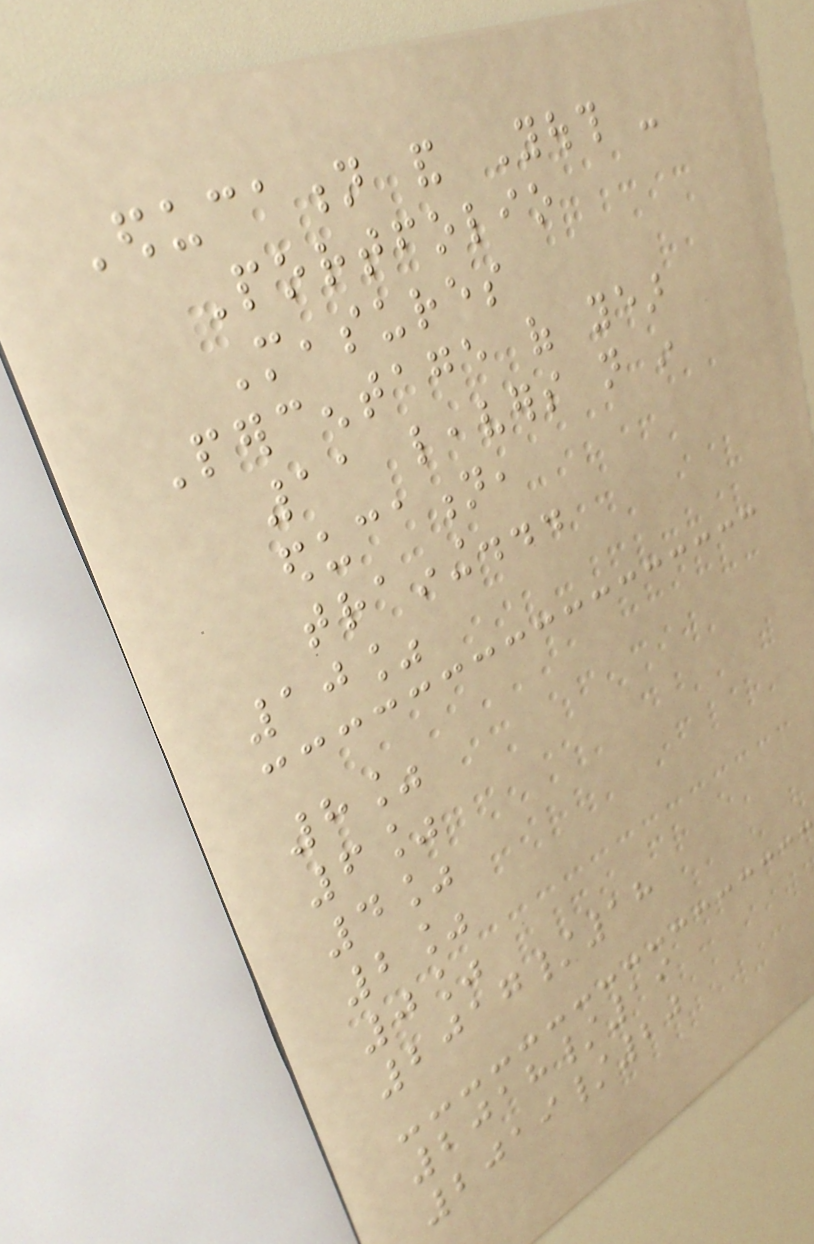Education and Youth -
Portfolio
Measures
Percentage of year
11 leavers not in
education,
training...
10%
8%
6%
4%
2%
0%
2017/18
2018/19
2019/20
